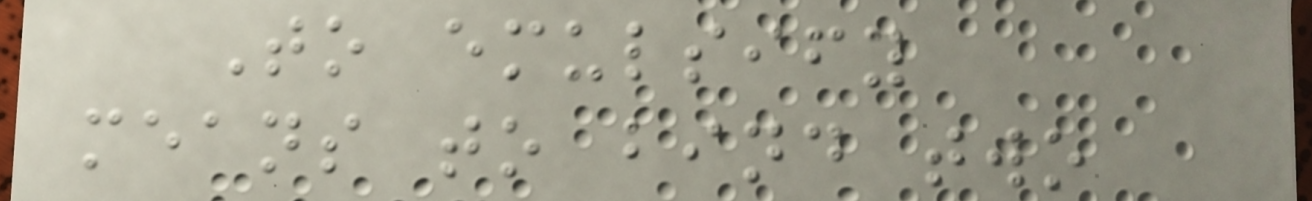To emulsify
means to bind two
